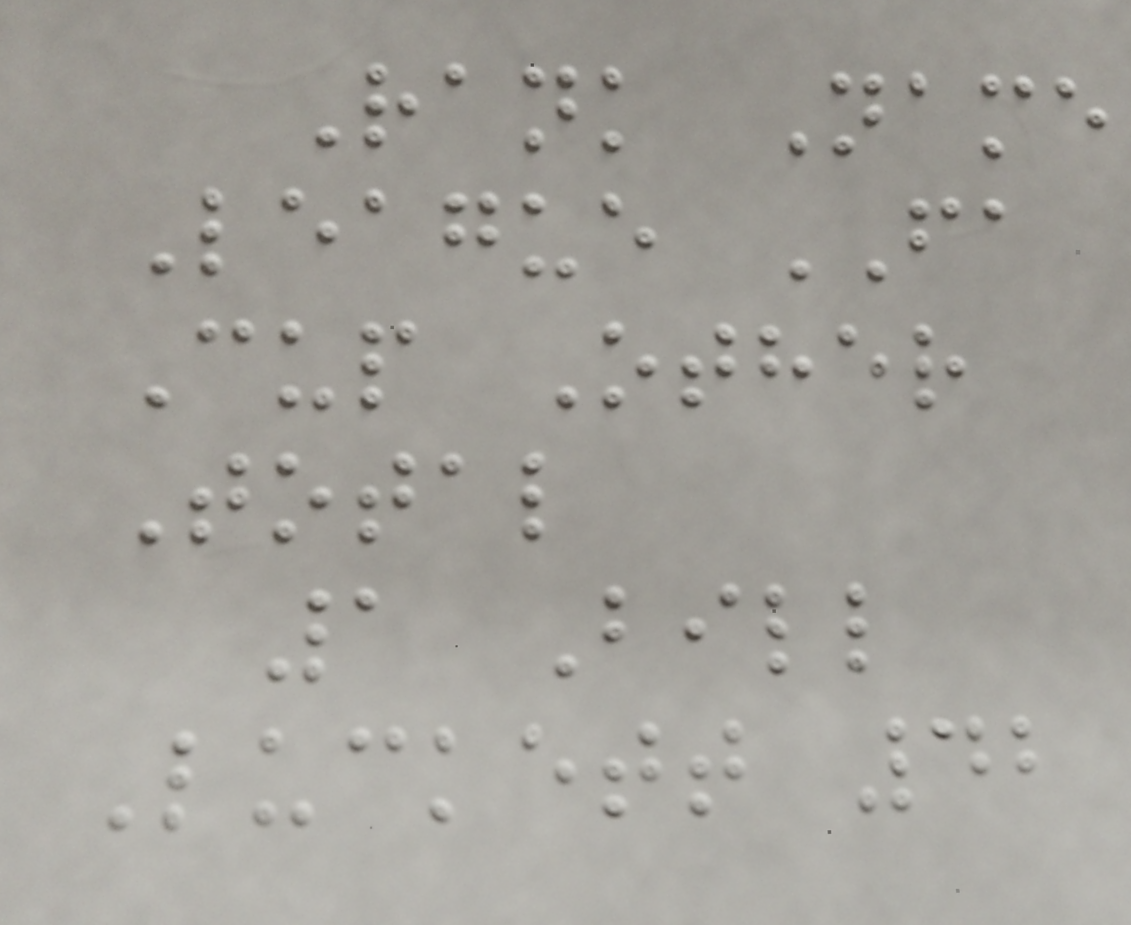Rank Name
League FA
Cup Other
Total
1 Bill
Luckett 42
